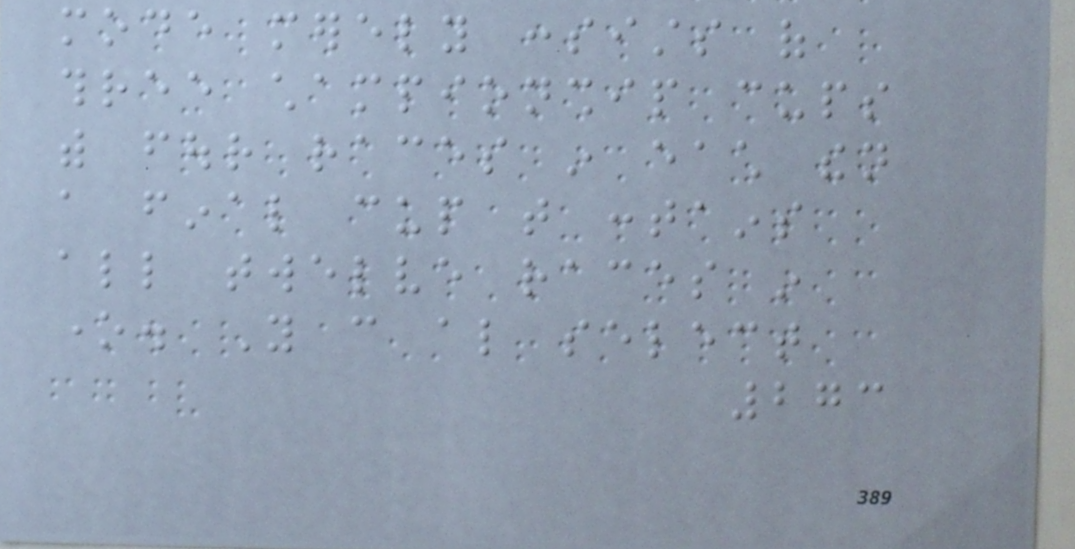mode merely consists of
three championship cups
with four races in each then
a final cup that contains
all twelve races in
one. You can also select
273
